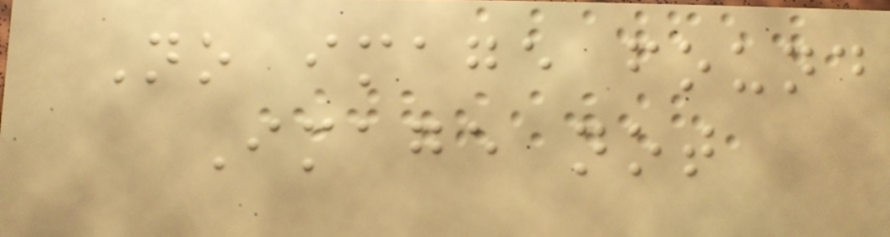No image found
Image not
